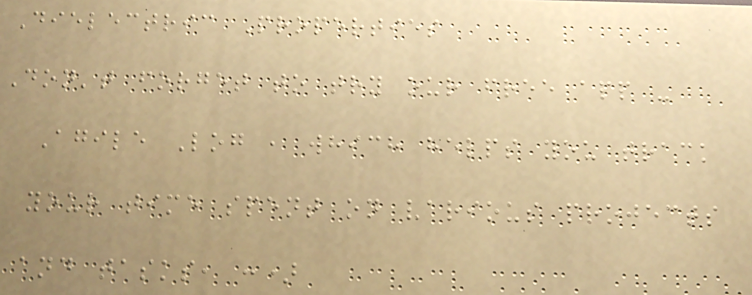Dielectric Properties
Don't forget to try our free app -
Agile Log , which helps you track
your time spent on various projects
and tasks, :)
